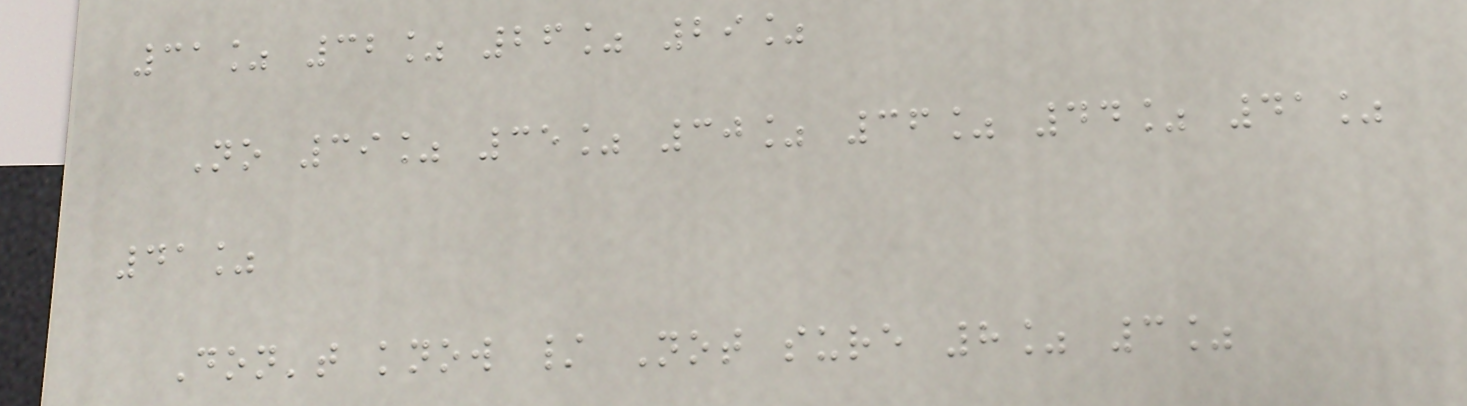31% 32% 26% 29%
No 39% 35% 30% 36% 44% 41%
41%
Don't know / Not sure 8% 3%
